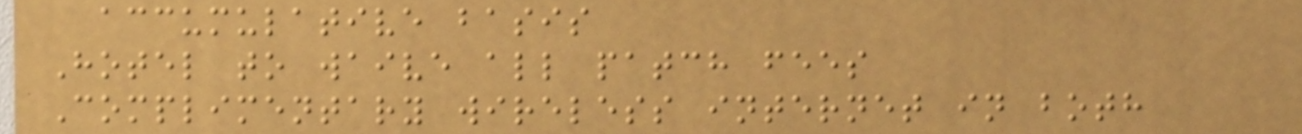accumulative basis
Hotel to waive all patch fees
Complimentary wireless internet in both
